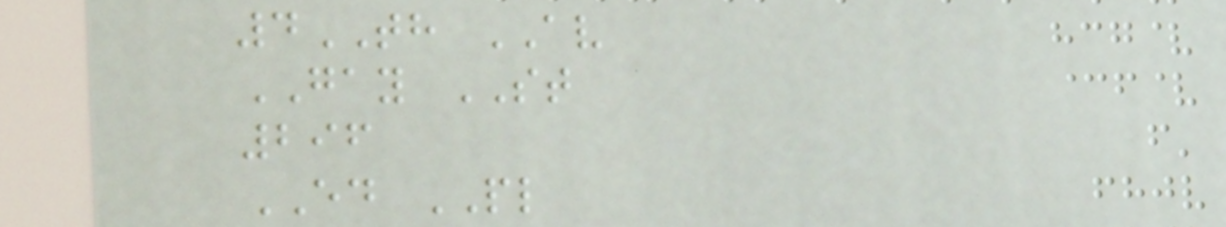4TH AV
GAY ST
296
ED PL
